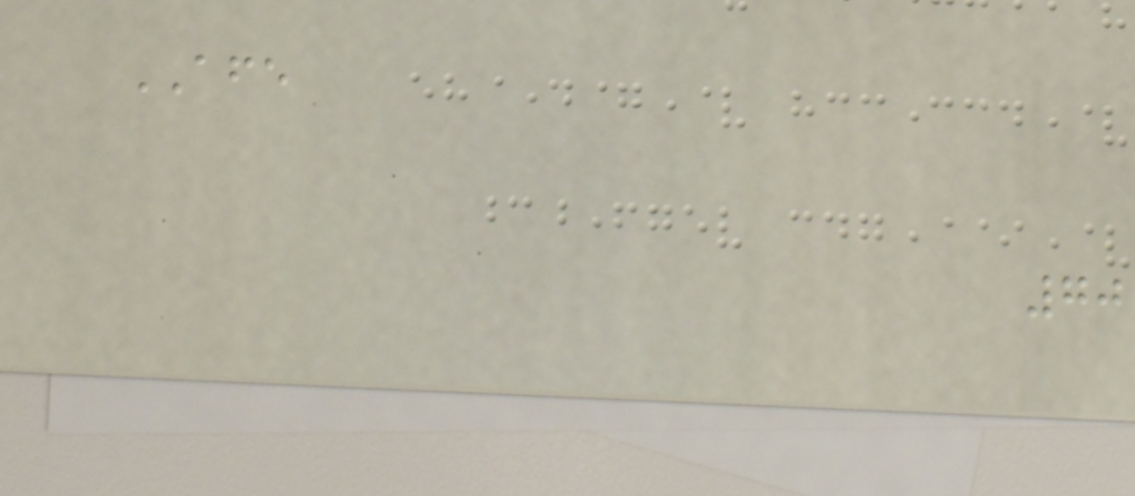AFE
70
